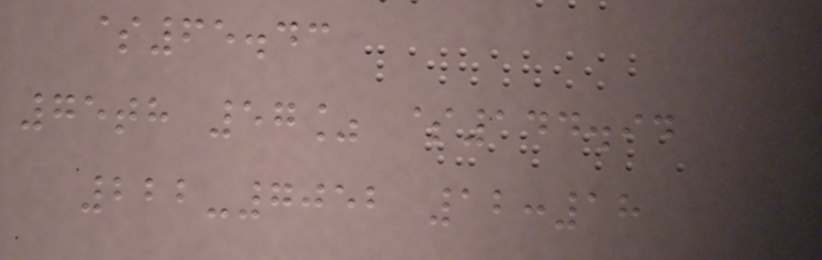$65.43
75th 57% $144.94
222-7052 12:18
